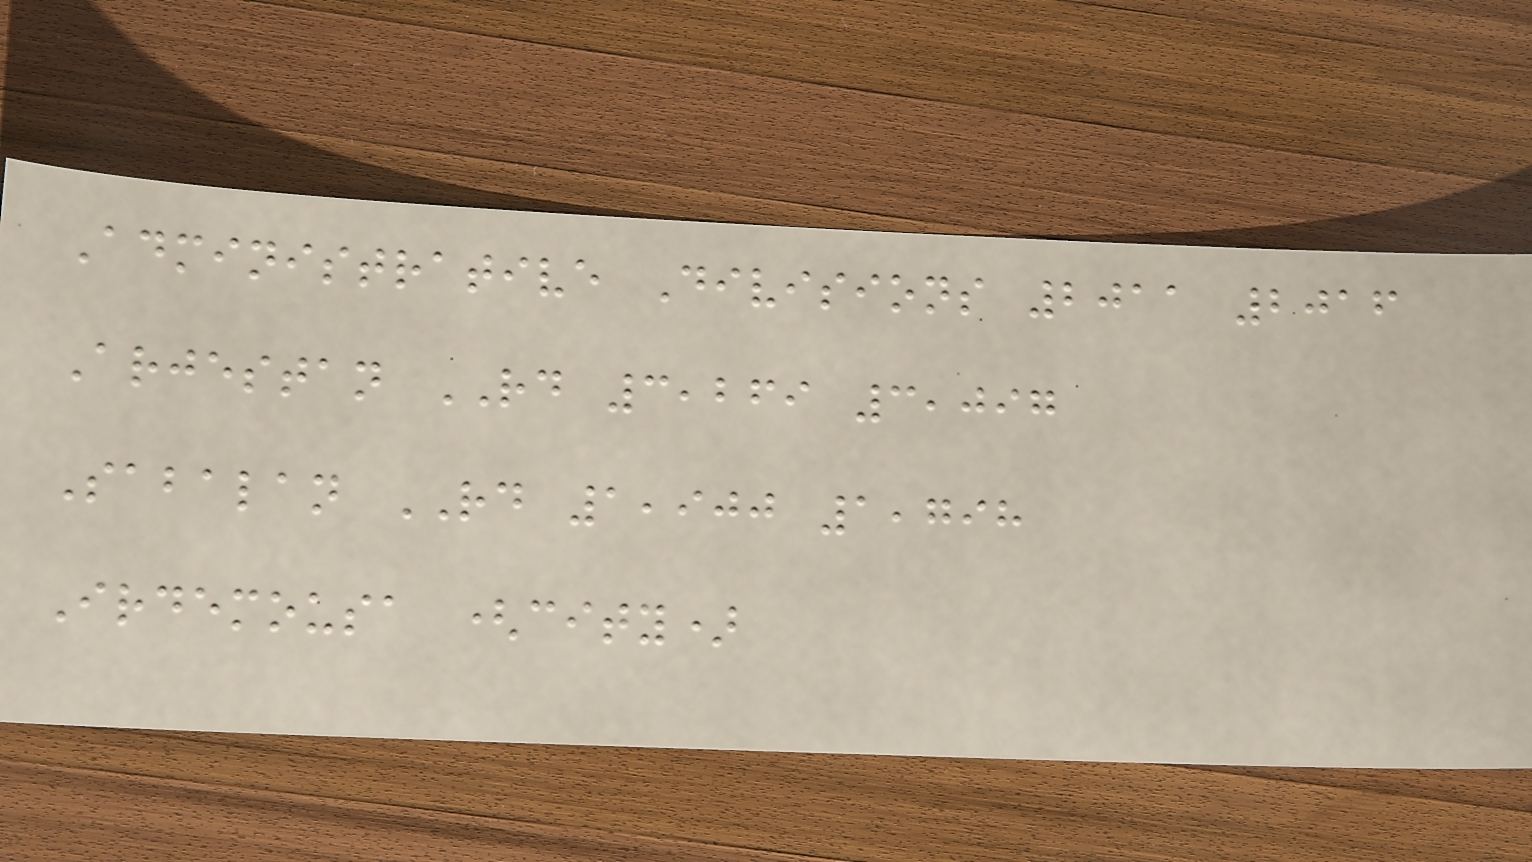Administrative Divisions 2011 2016
Arjestan RD 3,269 3,097
Sabalan RD 1,900 1,798
Irdemousa (city)
